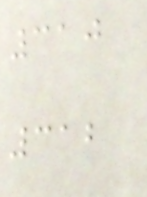310
312
